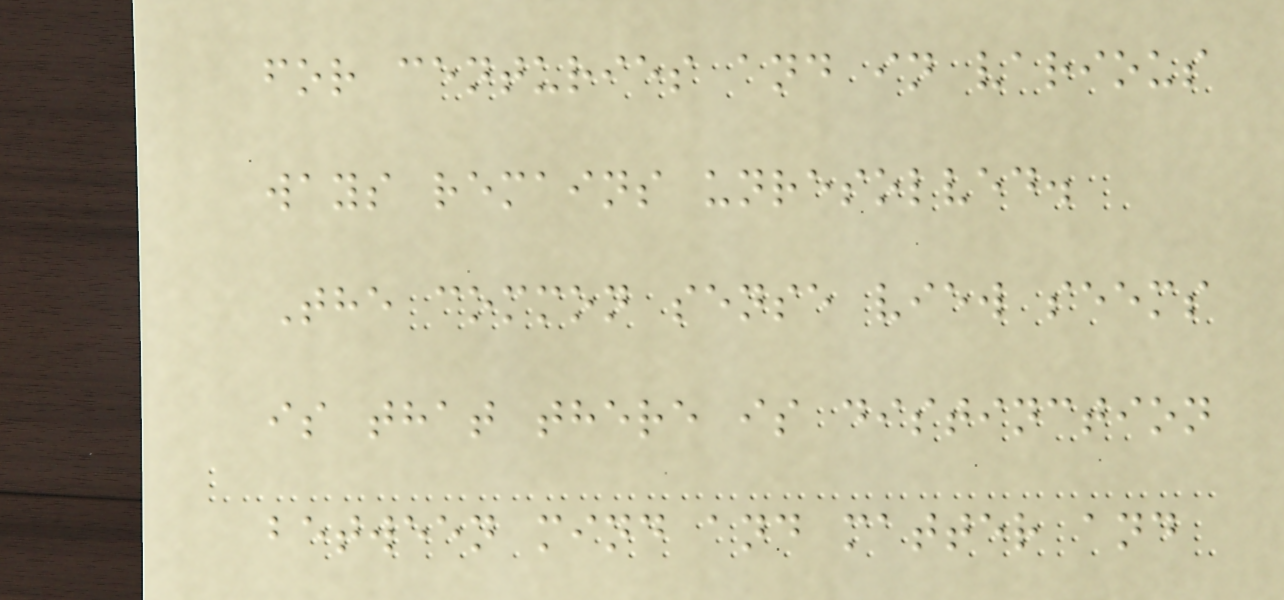for centuries and in various
ways remains unresolved.
The common sense view seems
is that there is distinction
between mind and matter and
